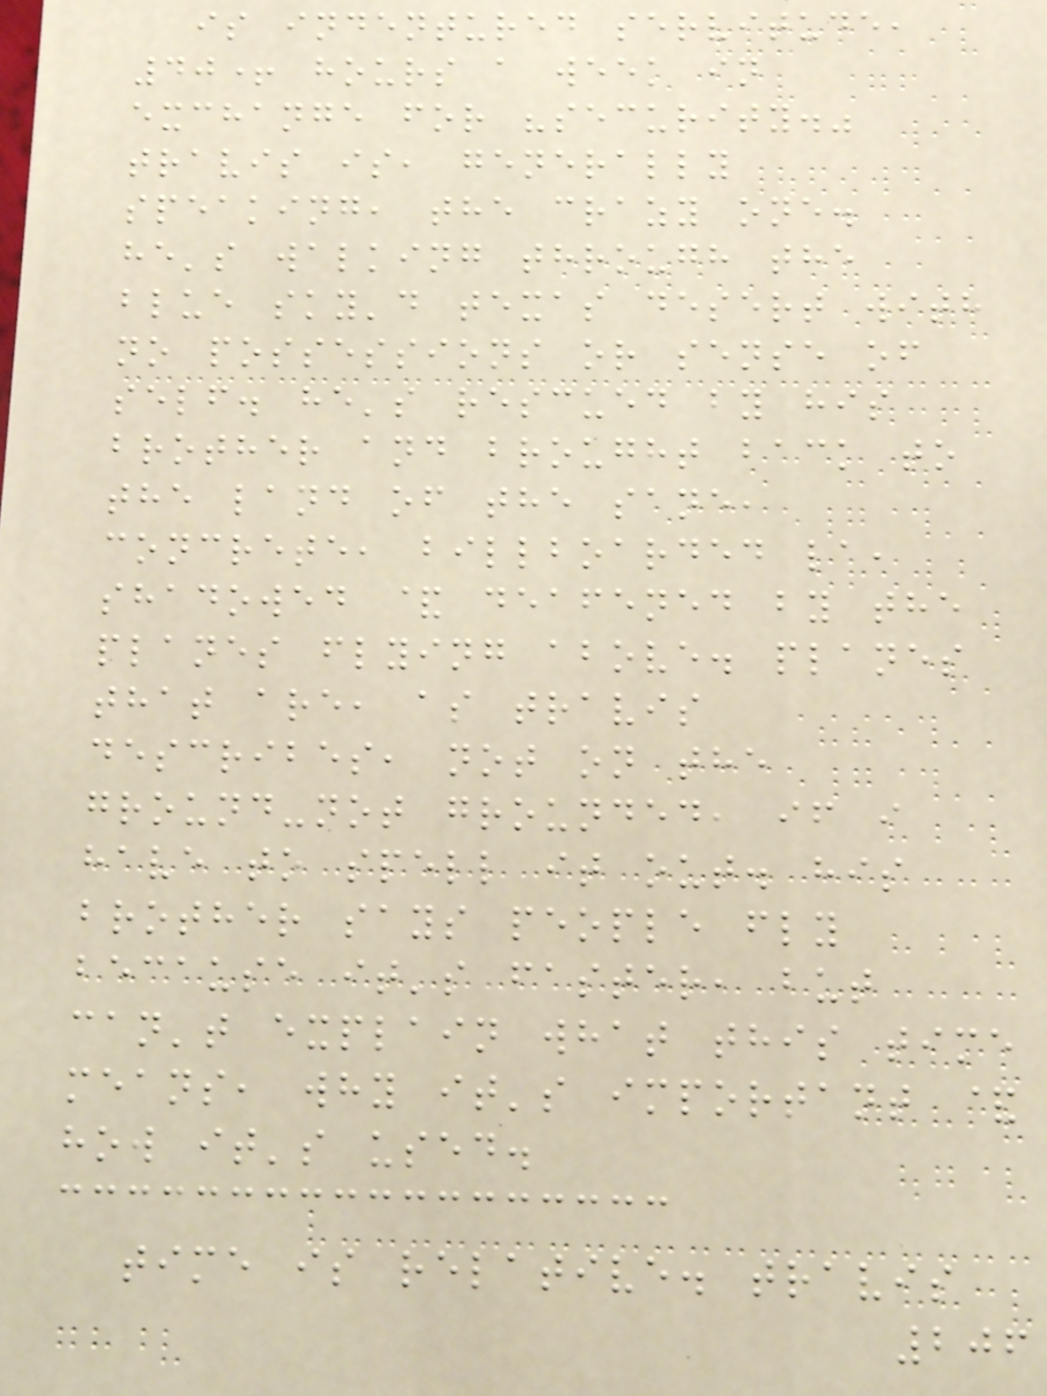is indentured servitude,
40+ hours a week in
exchange for "security."
travis is, generally
speaking, the crazy one.
he's walking through the
blue sky'd texas desert with
no possessions or sense of
self. he's rescued by his
brother and brought back to
the land of the sane,
concrete, billboarded la,
shadowed & deafened by the
planes flying above. planes
that are, as travis
describes, not on the
ground-not grounded, if i
have to spell it out. his
brother says people fly
because it's faster, but
can't explain what this time
means, why it's important &
how it's used.
time is relative. travis
206
